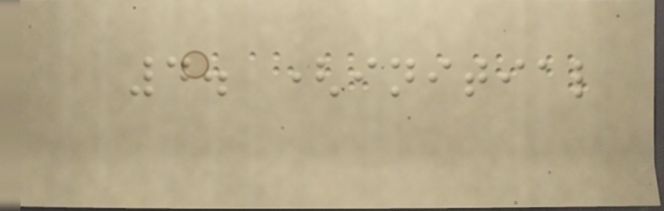4. (initial
